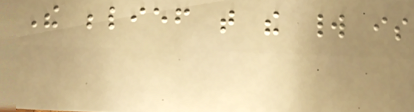The belief that the world is
